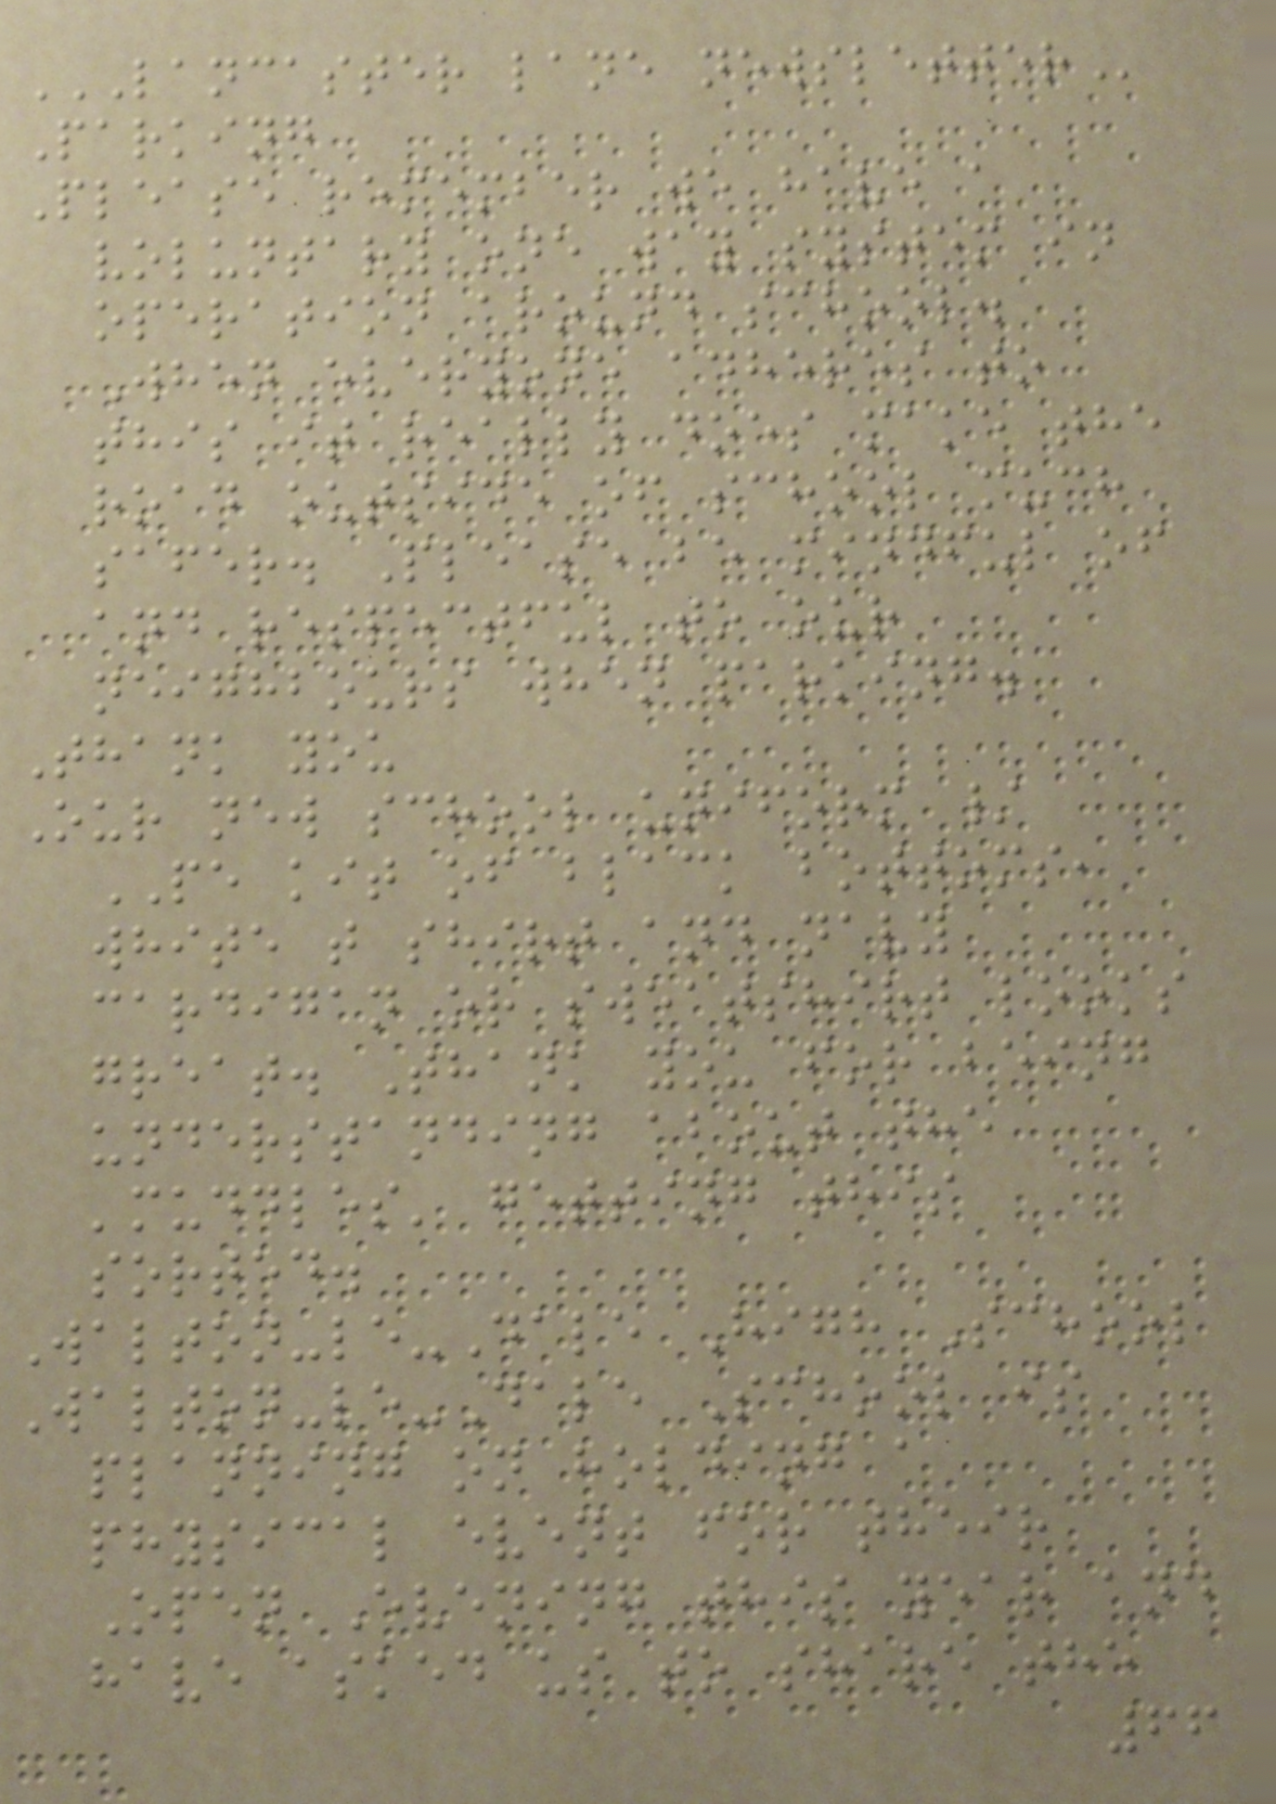LANCASTER LANE NEWSLETTER
Parking
Please remember we have a
voluntary one way system in
operation around school.
When everyone adheres to
this it really does make the
road outside of school much
safer. Please be mindful of
and respectful to our
neighbours when parking.
Thank you
Our new school uniform /
PE kit of black bottoms,
white t shirt and navy
cardigan or sweatshirt looks
great. Thank you for being
understanding about the
'muddles' getting this
sorted.
Walton-le-Dale High School
Walton-le-Dale School is
planning on holding a
physical event for their
Open Evening this year and
have asked us to share the
66
